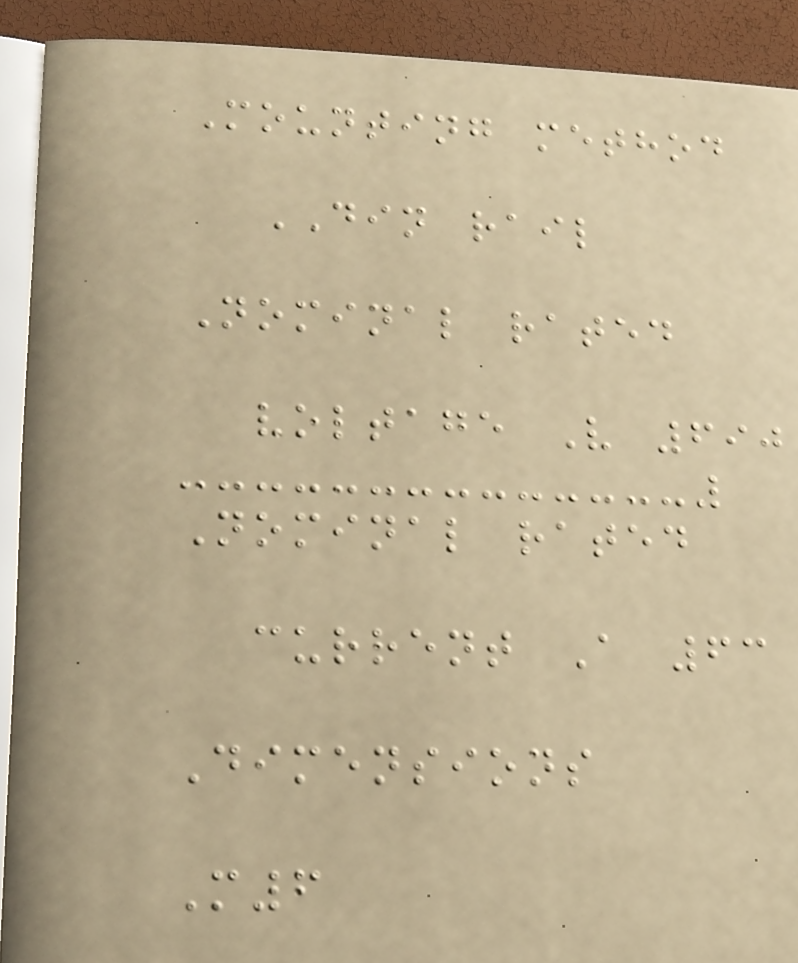Mounting method
DIN rail
Nominal rated
voltage V 690
Nominal rated
current A 63
Dimensions
M6
